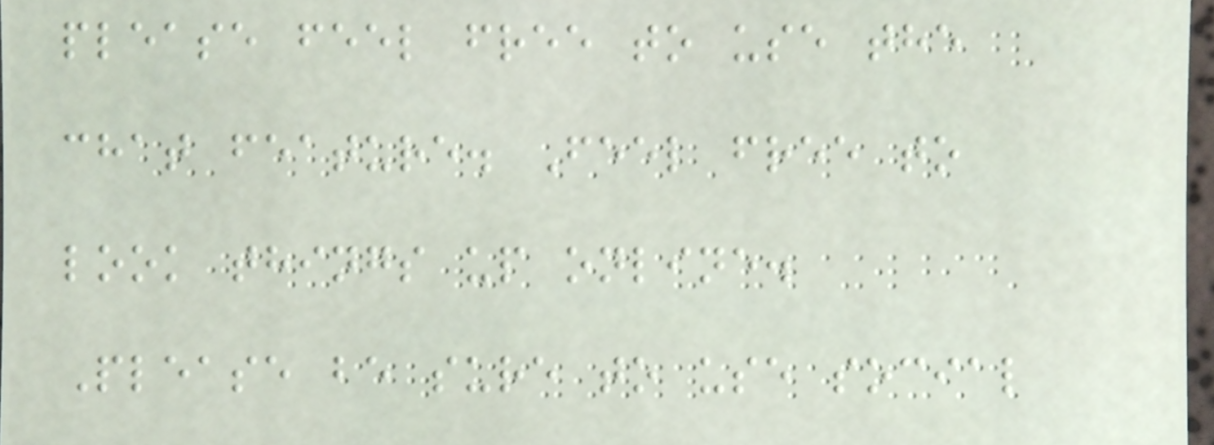please feel free to use the
chat feature. Feel free to
look things up online.
Please be sure to use social
